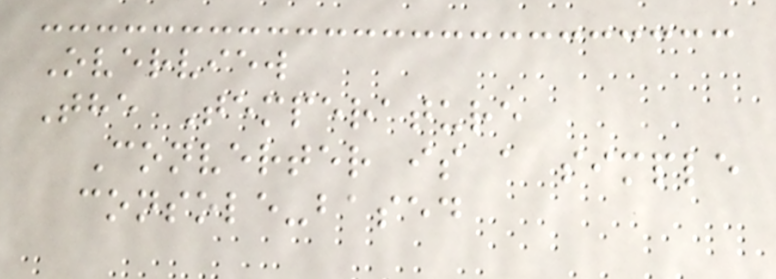Overview
The Temperature
Converter is a simple
console-based
